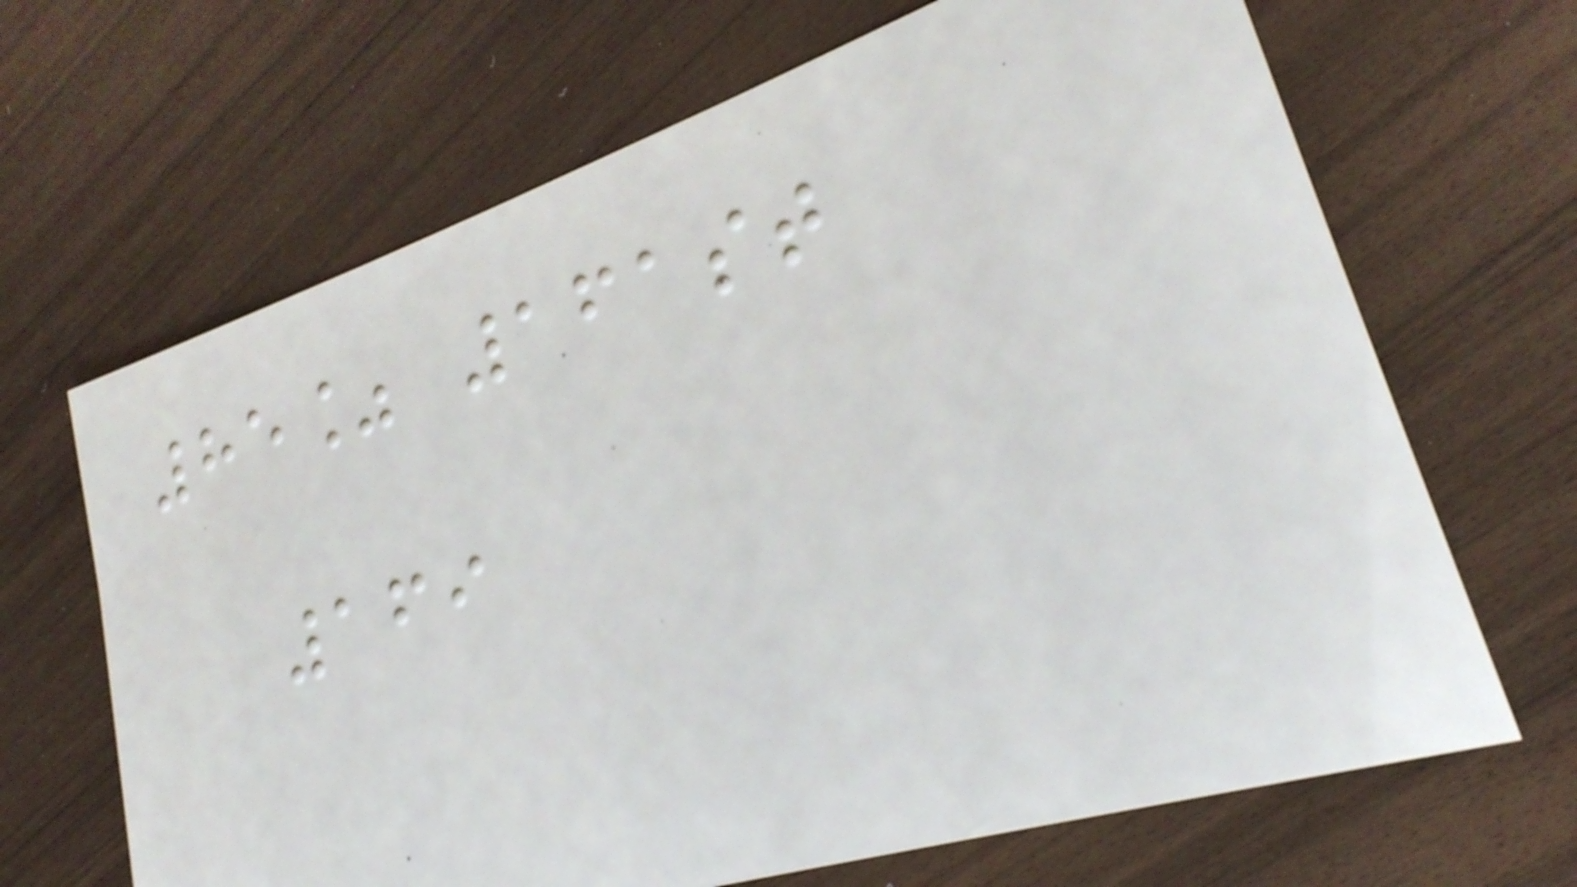85% 161st
169
